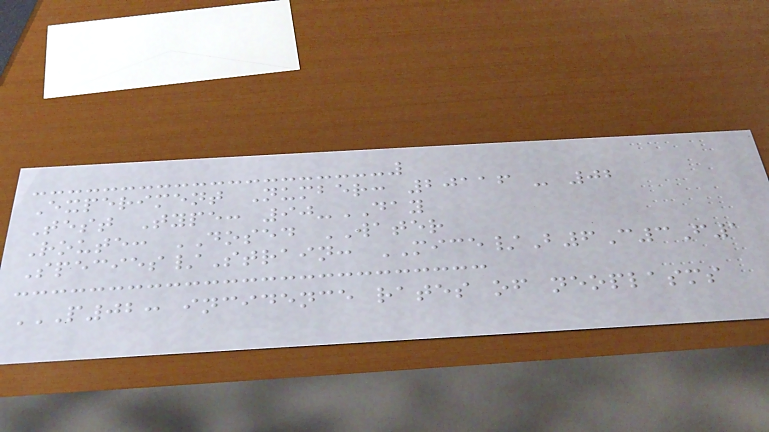Experiment Number: 20116 - 02
Test Type: 90-DAY
Route: DOSED WATER
Species/Strain: MICE/B6C3F1
P02: INCIDENCE RATES OF NEOPLASMS
